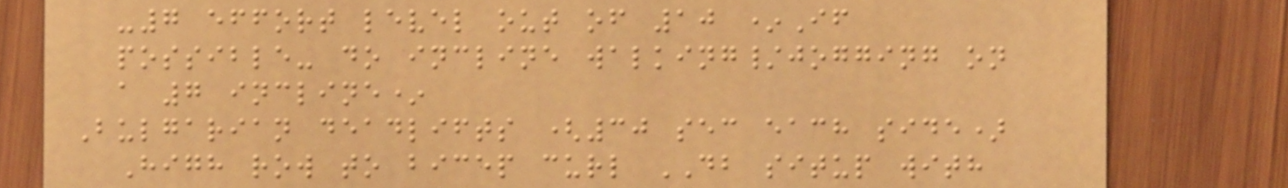-7 effort level out of 10 *If
possible- do incline walking/jogging on
a 7 incline*
Bulgarian deadlifts (30 sec each side)
High row to bicep curl DB situp with
